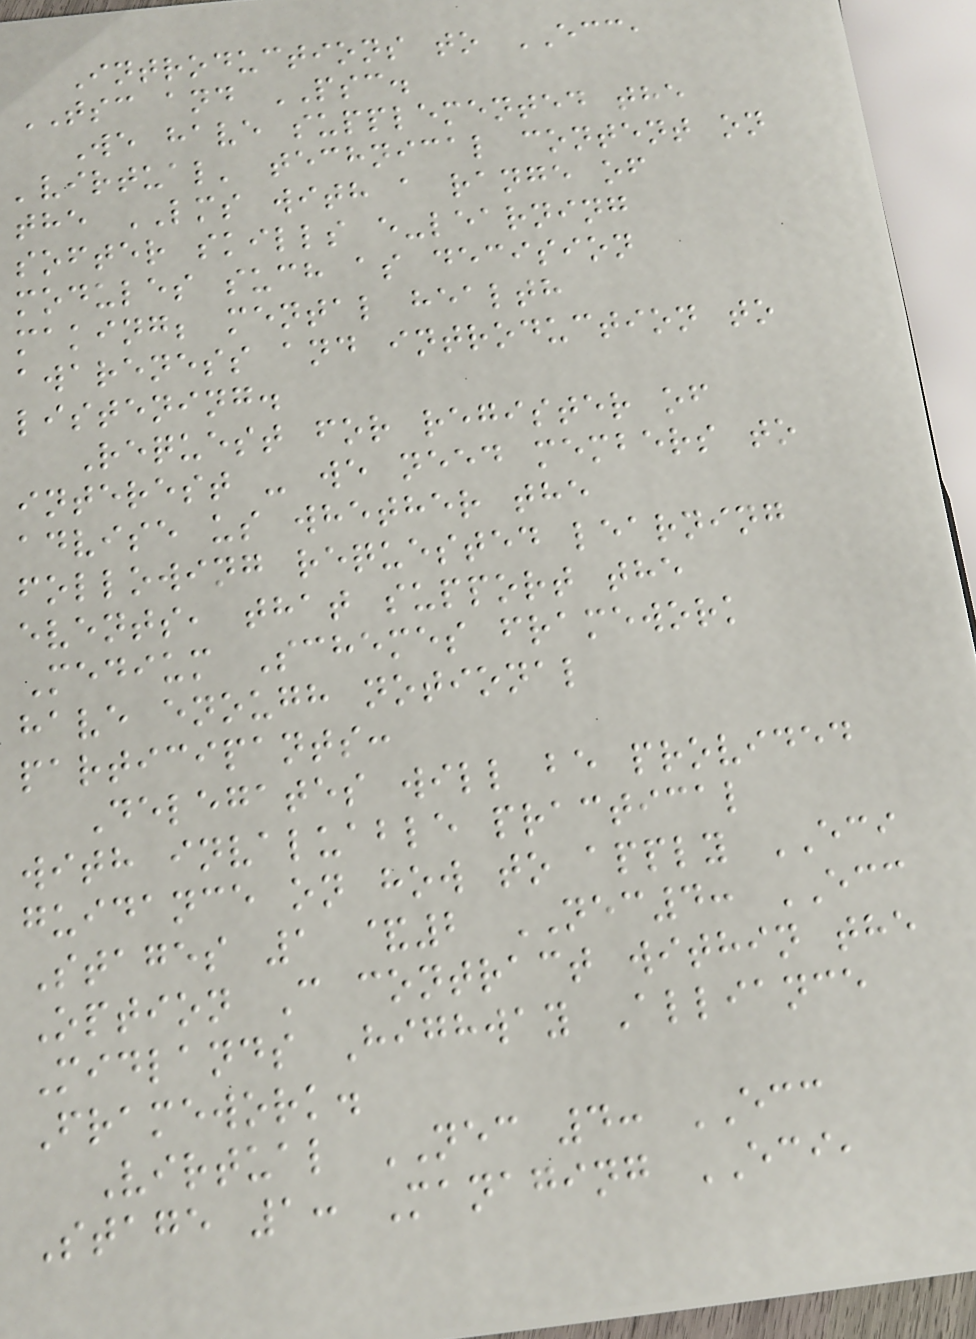Introductions to ECC,
TSC and PSC.
We have supplemented the
'virtual' technical content on
the LMS with a range of
softer skills e-learning
modules such as decision
making; mental health
awareness and introduction to
listening.
Request for register of
interest - we need members to
advise us whether the
following requested learning
events, that support the
Medium Schemes framework
have enough notional
participants:
Delegates will be provided
with invaluable practical
guidance on how to apply ECI
Stages 1 &2 NEC4: ECC
Option C contract within the
Midlands Highway Alliance
Framework.
Virtual NEC 4: ECC
Stage 1: Managing ECI,
